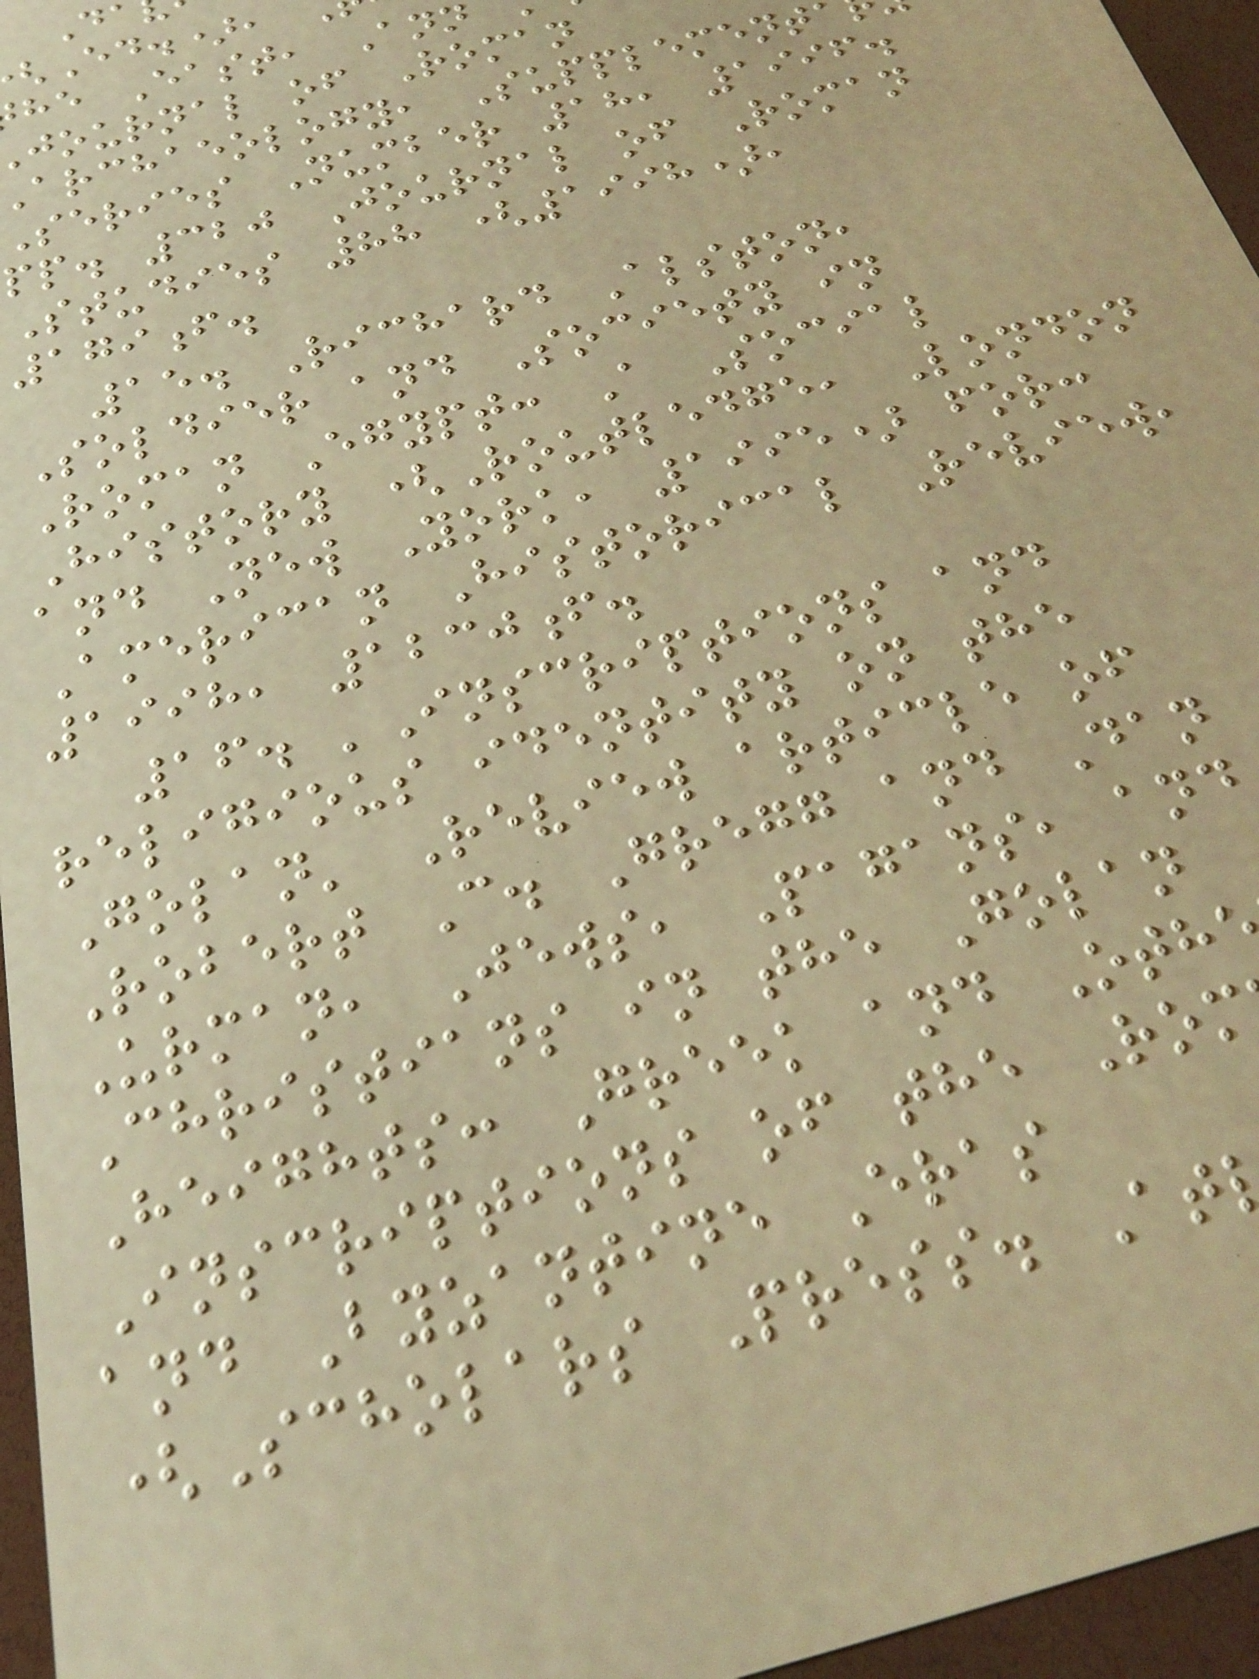he East, Ann
journal of Roman
archaeology, Supplement
Series Number 18, 1996.
pp. 320 Journal of Roman
Studies 88 (1998),
179f.
15. Richard Alston,
Soldier and Society in
Roman Egypt: A Social
History (Routledge, London
and New York, 1995) for:
American Historical Review,
1998, 1230f.
16. 'Inscriptions and
religious identity on the
Golan' Review article of
Robert C. Gregg and Dan
Urman, Jews, Pagans, and
Christians in the Golan
Heights: Greek and Oth
Inscriptions of the Rom
and Byzantine Eras
(Scholars Press. At
